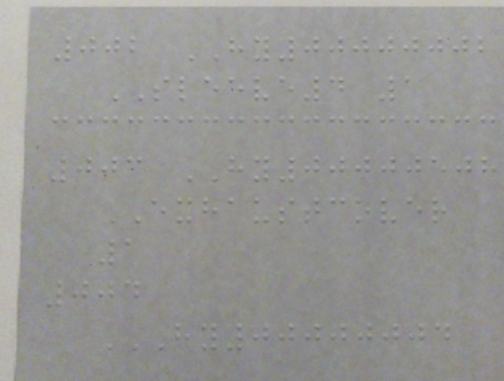002 HY00000002
SLEEVE4 1
003 HY00000508
EXHAUSTCOVER
1
004
HY00000004
